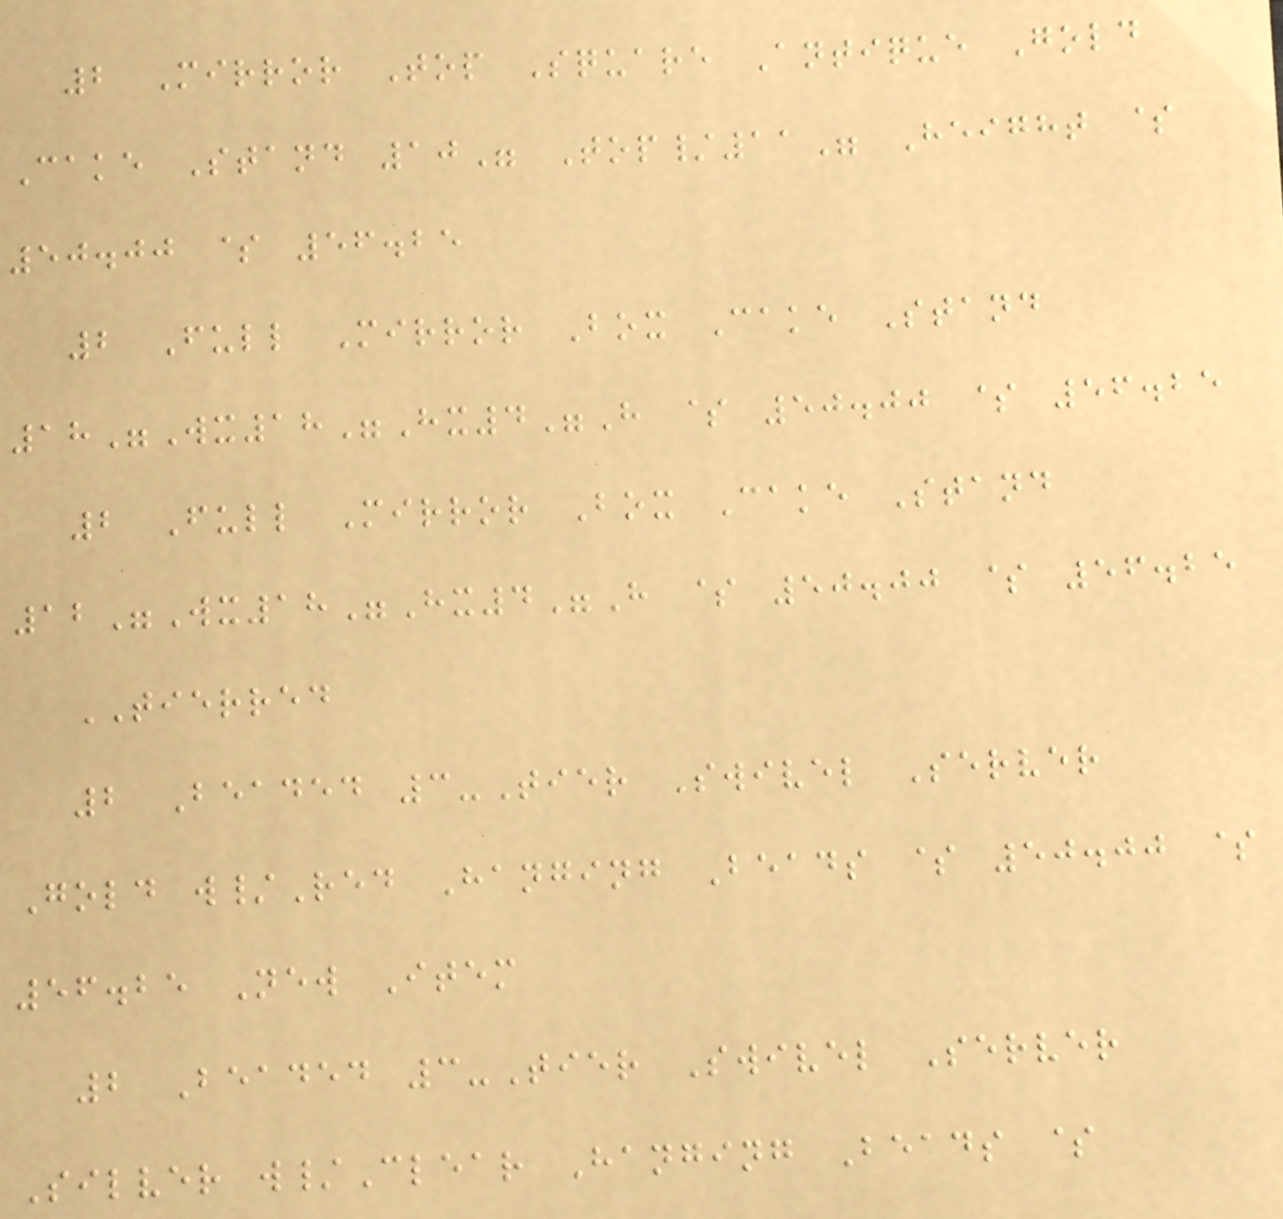2 Mirror Top Square Antique Gold
Cake Stand 10" Top/11" Height $
50.00 $ 56.25
2 Full Mirror Box Cake Stand
18"Wx18"Hx4"H $ 50.00 $ 56.25
2 Full Mirror Box Cake Stand
12"Wx18"Hx4"H $ 50.00 $ 56.25
TIERRED
2 Beaded 3-Tier Swivel Server
Gold w/Red Hanging Beads $ 50.00 $
56.25 New Item
2 Beaded 3-Tier Swivel Server
Silver w/Clear Hanging Beads $
